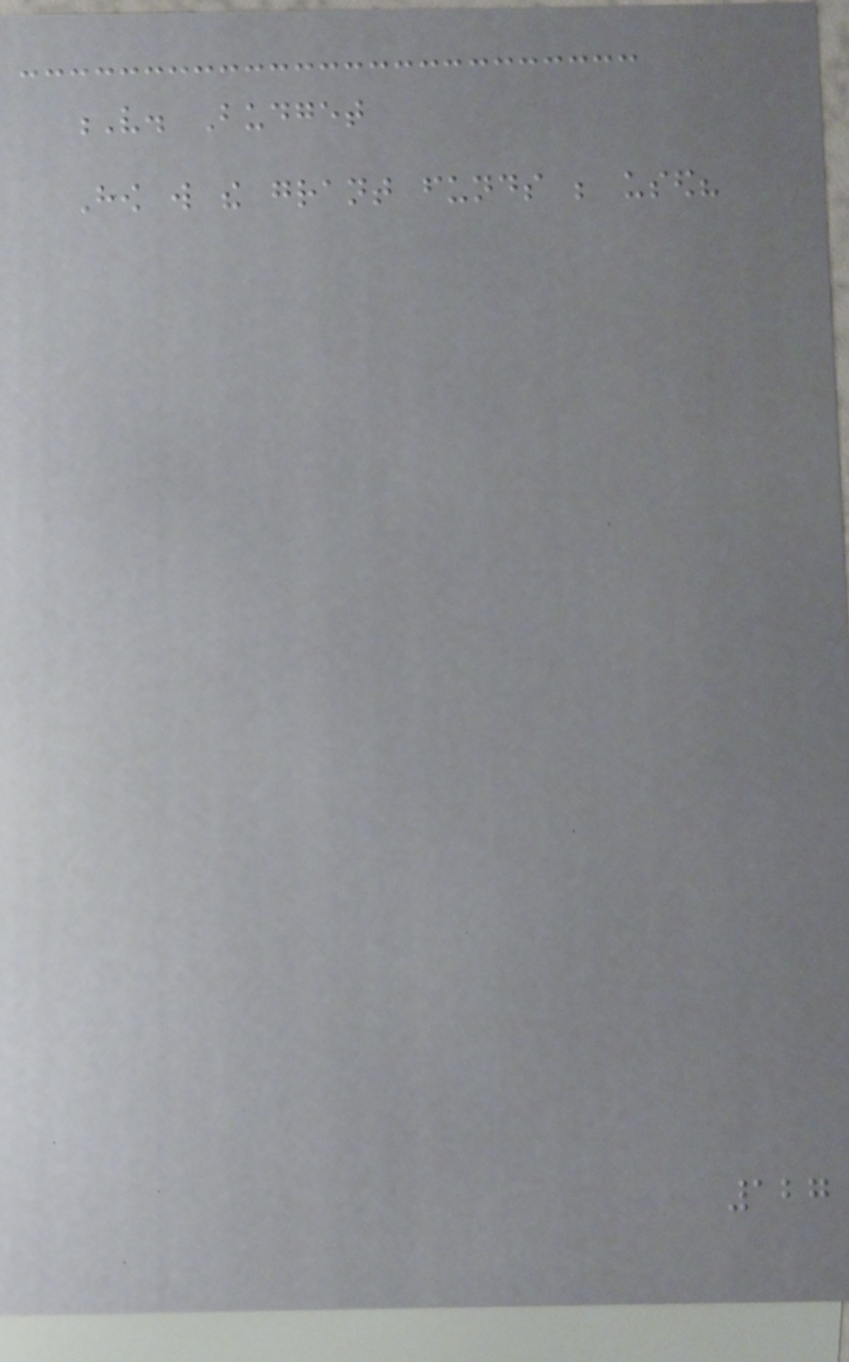V. Budget
How will the grant funds be used?
127
